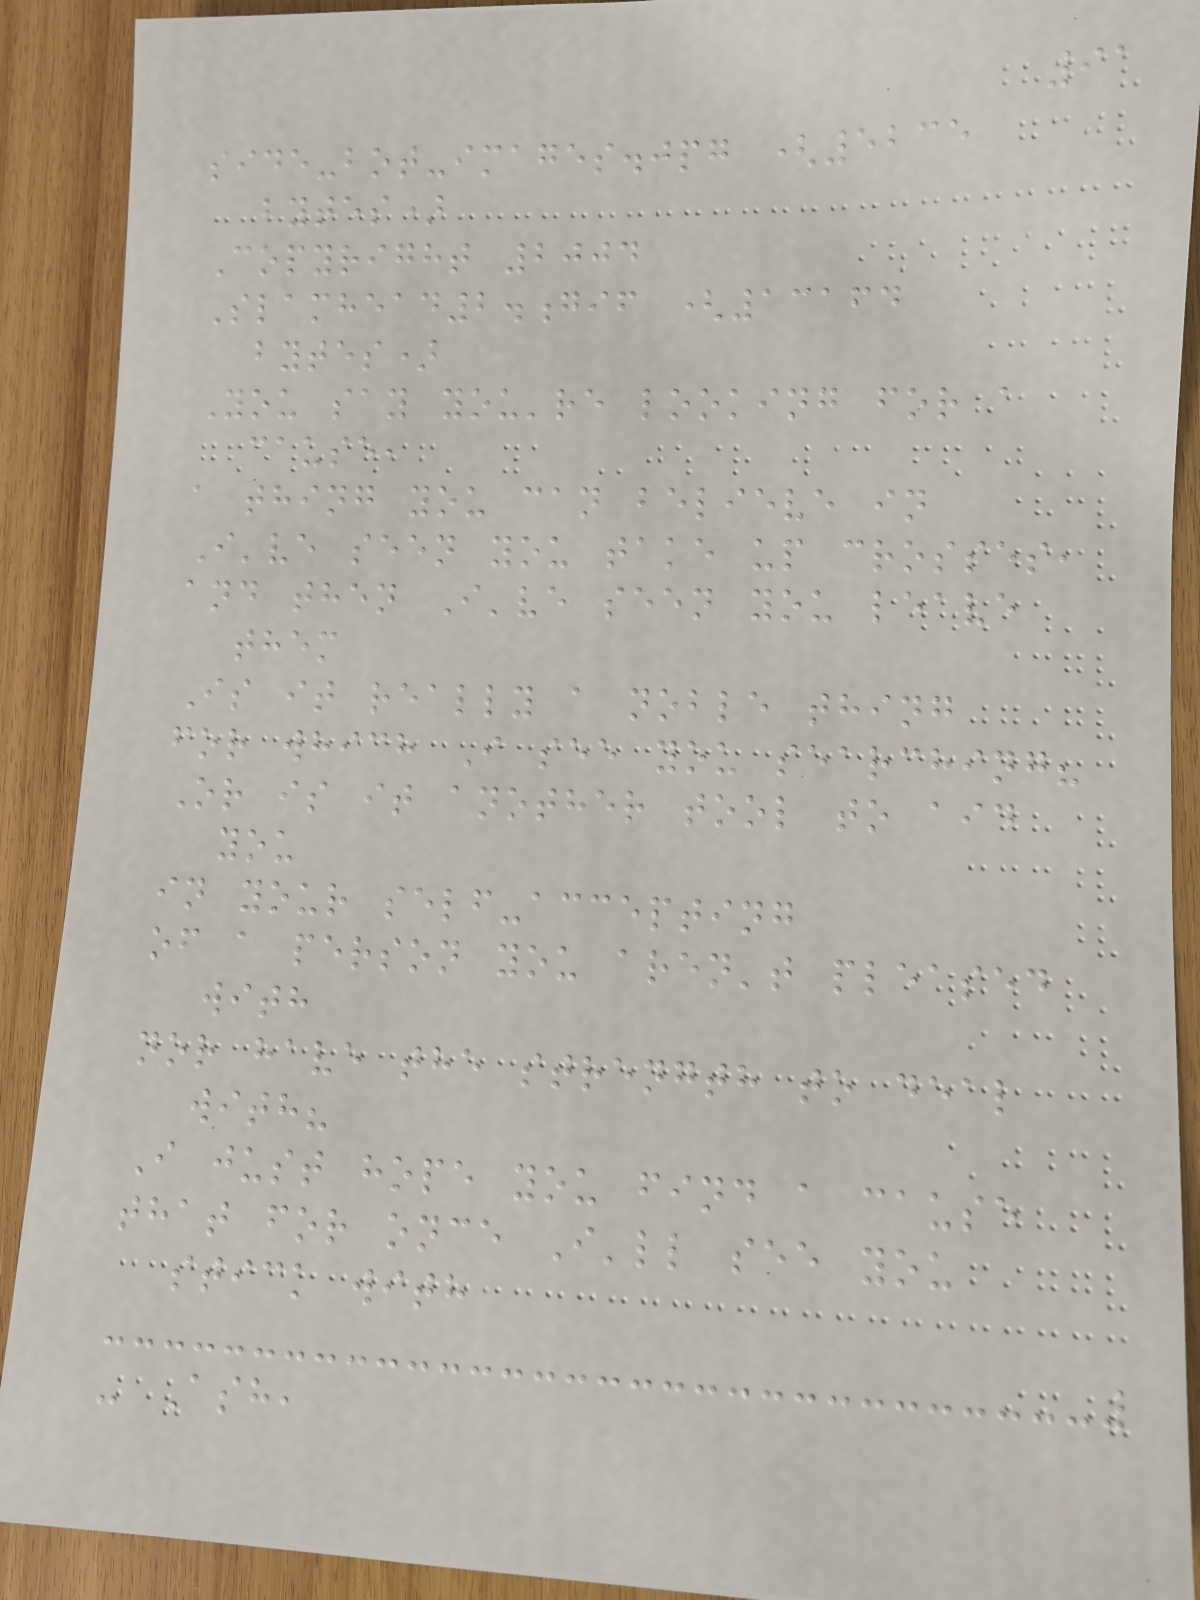91
side-bot-images.jpg (5235
bytes)
Copyright 2004
Slamhead2.gif (13164
bytes)
You say you're looking for a
cause,
a thing you can believe in
I've seen you take up crosses,
and then I've seen you leave
them
Is it really a noble thing
for which I see you searching?
Or is it another tool to aid
you
in your self-accepting
of a person you aren't pleased
with
nor have the strength to deal
with?
I just hope you find a cause
that for once I'll see you
stick with
- Ash,
